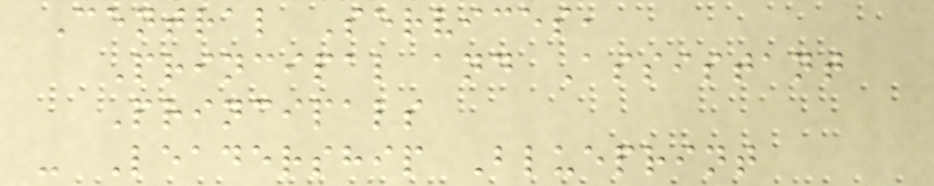Central Services,
Principal and Assistant
Principals
- Leadership Blueprint
